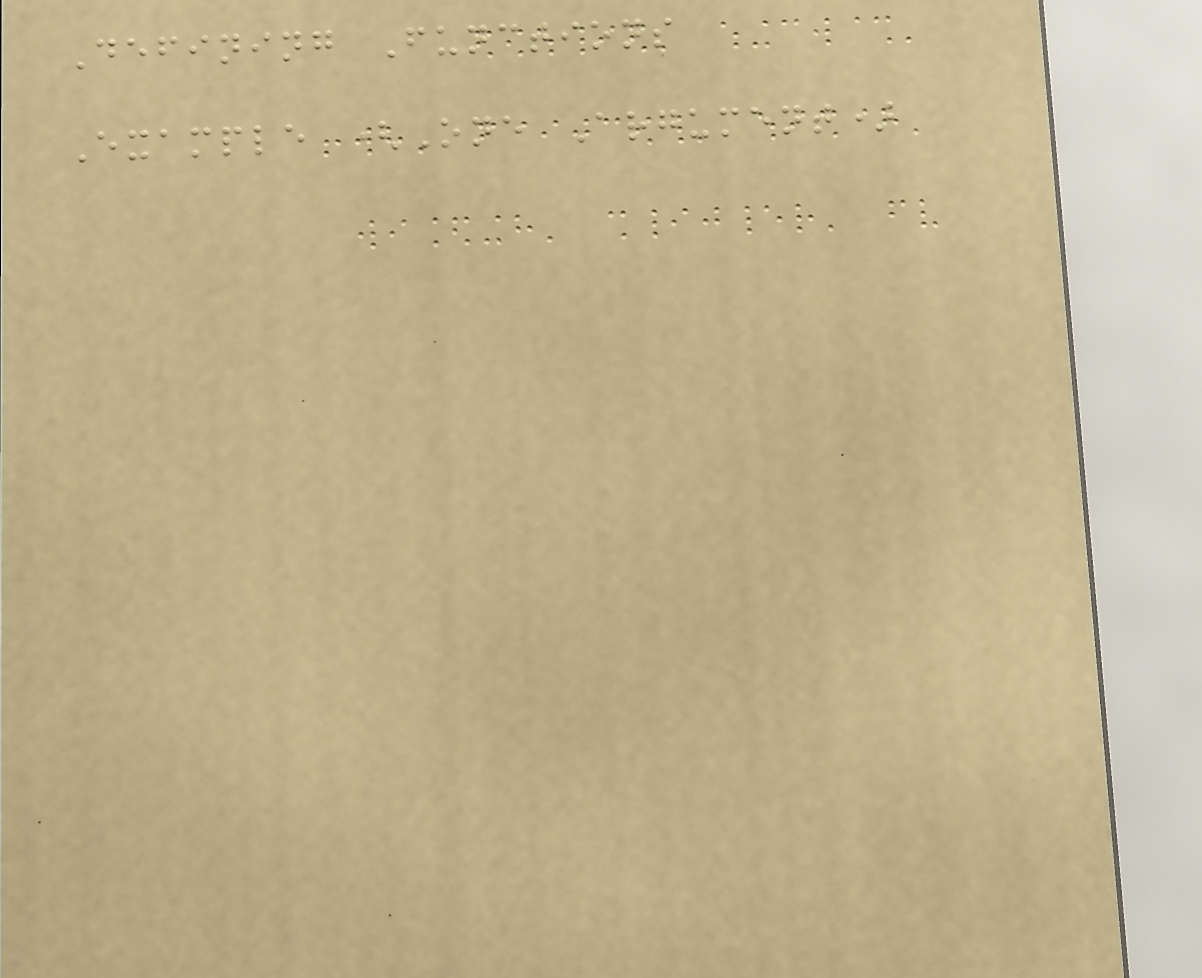Defining Functions
Example (One Argument)
